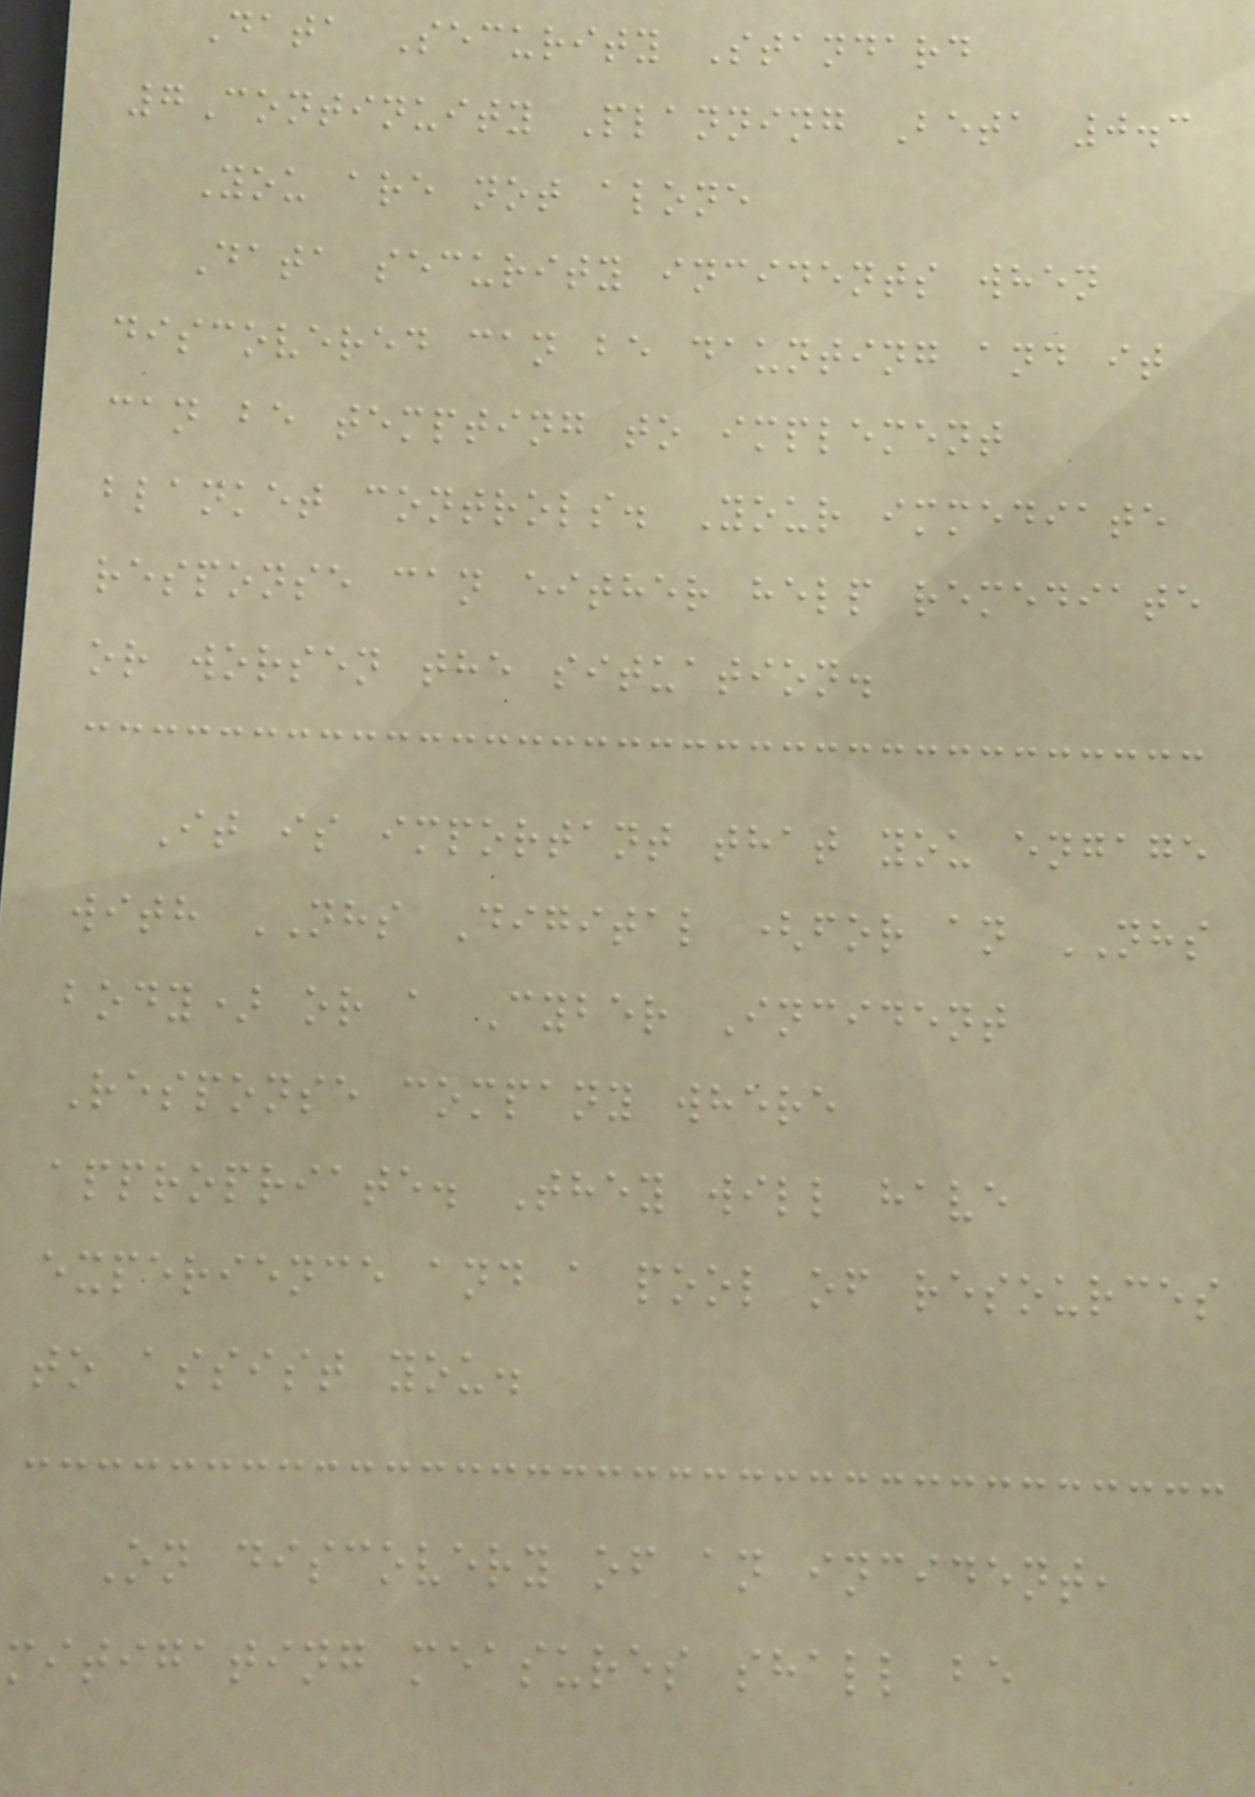Data Security Standard
7Continuity Planning Beta 0.3
You are not alone
Data security incidents when
discovered can be daunting and it
can be tempting to implement
blanket controls. Your immediate
response can either help remediate
or worsen the situation.
It is important that you engage
with NHS Digital (for an NHS
body) or a Cyber Incident
Response company where
appropriate. They will have
experience and a pool of resources
to assist you.
On discovery of an incident,
mitigating measures shall be
